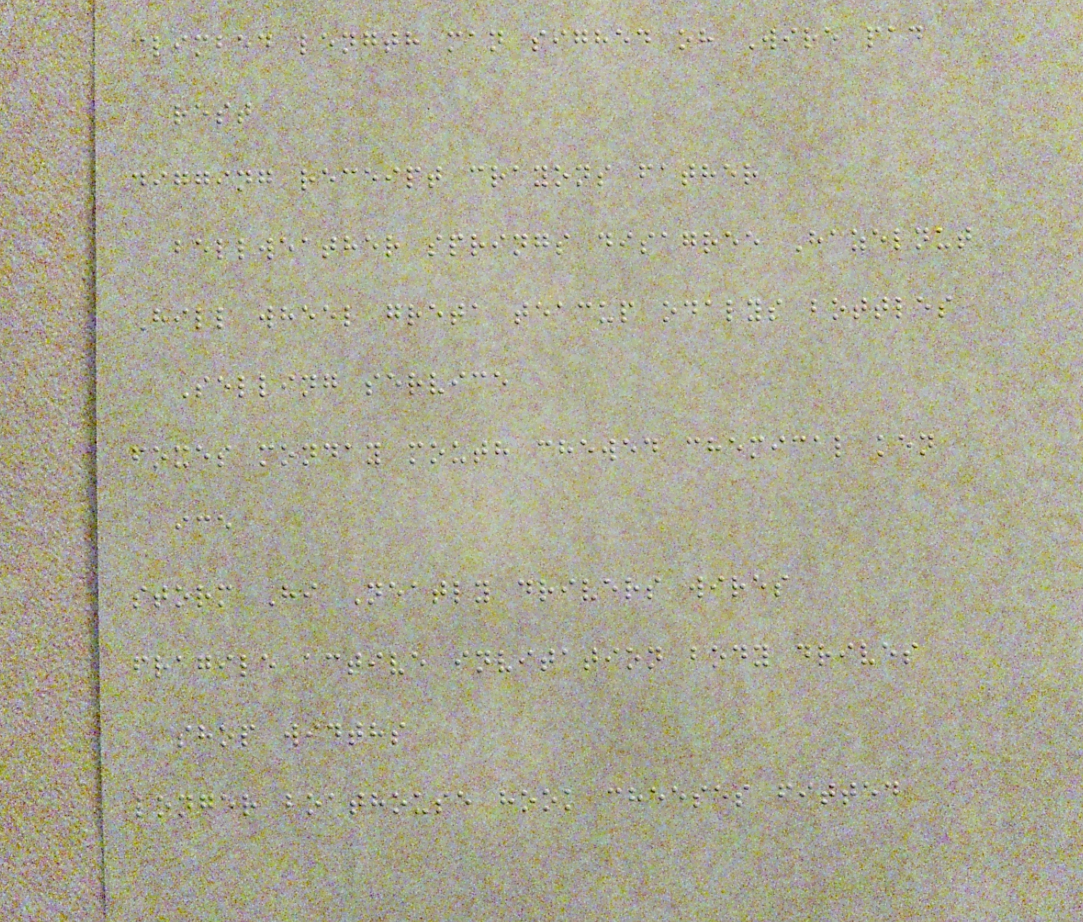climbed length man sighed oh Wire pad
rest
digging receipt crayons father
bellweather springs disagree Hazelnut
Hill wheel greta teacup odalys bottles
Selling service
foxes monday mouth chewed chemical ken
ice
storm Hi Neatly drivers wires
fragile active invitation body drives
shop widths
longer boathouse hook cheeses fitted
